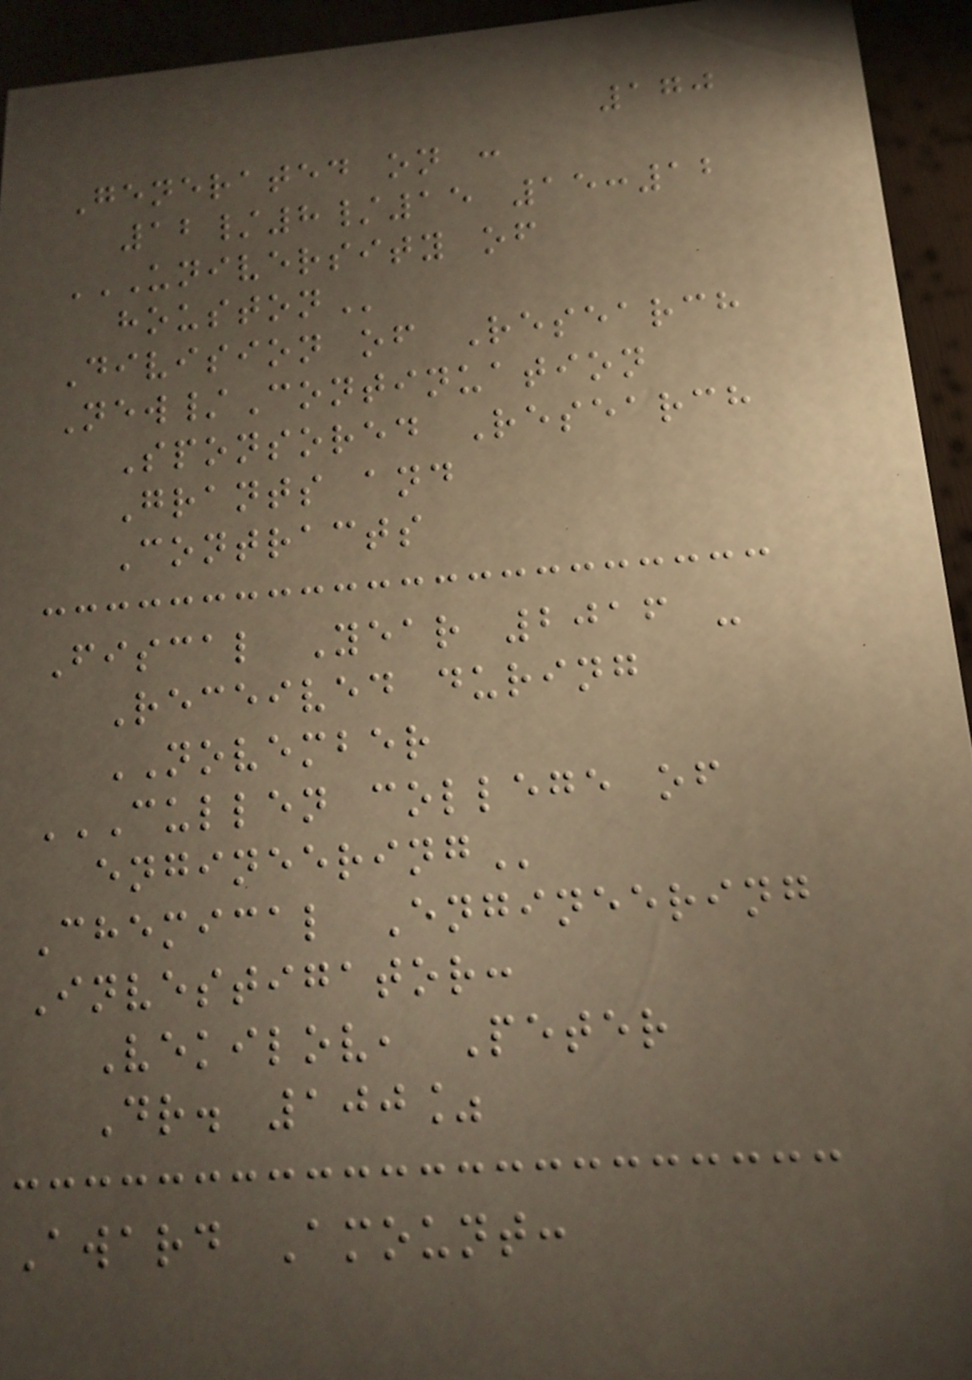170
Generated on :
12/8/15 15:12
UNIVERSITY OF
HOUSTON
Division of Research
New/Continuation
Sponsored Research
Grants and
Contracts
Fiscal Year 2016 -
Received during
NOVEMBER
CULLEN COLLEGE OF
ENGINEERING
Chemical Engineering
Investigator:
Vekilov, Peter
Dr. 100%
Award Amount:
